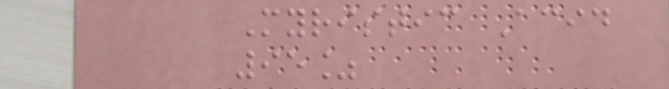Myristic Acid
95%
